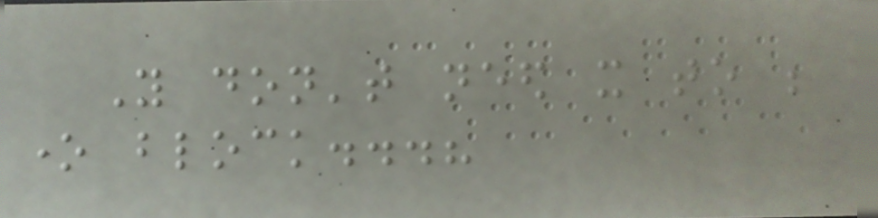You don't need it to be
one block...?
